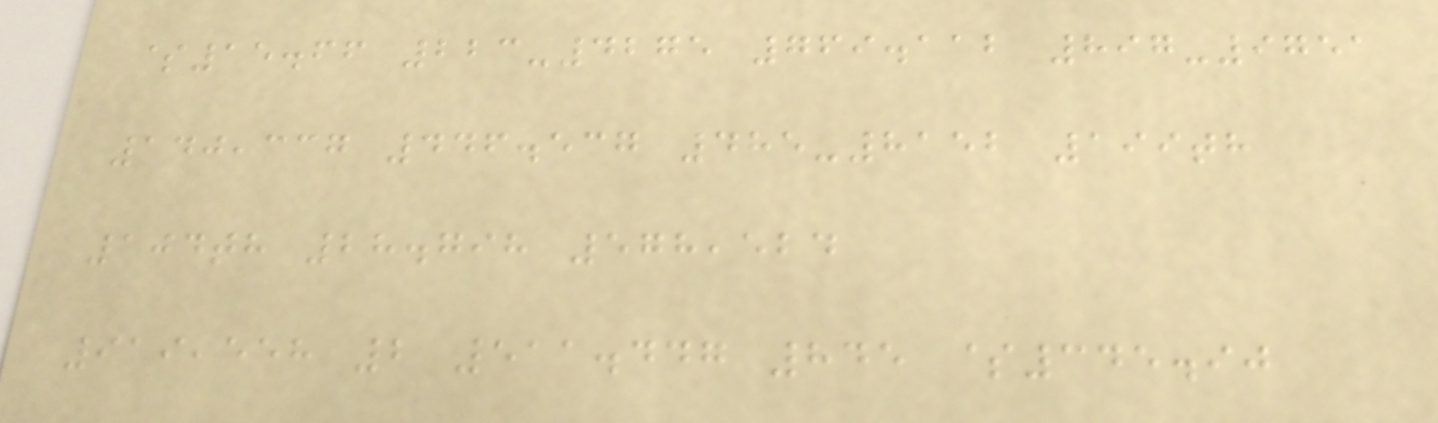$15.66 223-4275 769.112 897-9751
140,337 446.537 485-8152 199th
104th 28.798 578,524
919,558 2 511.447 845 $345.90
